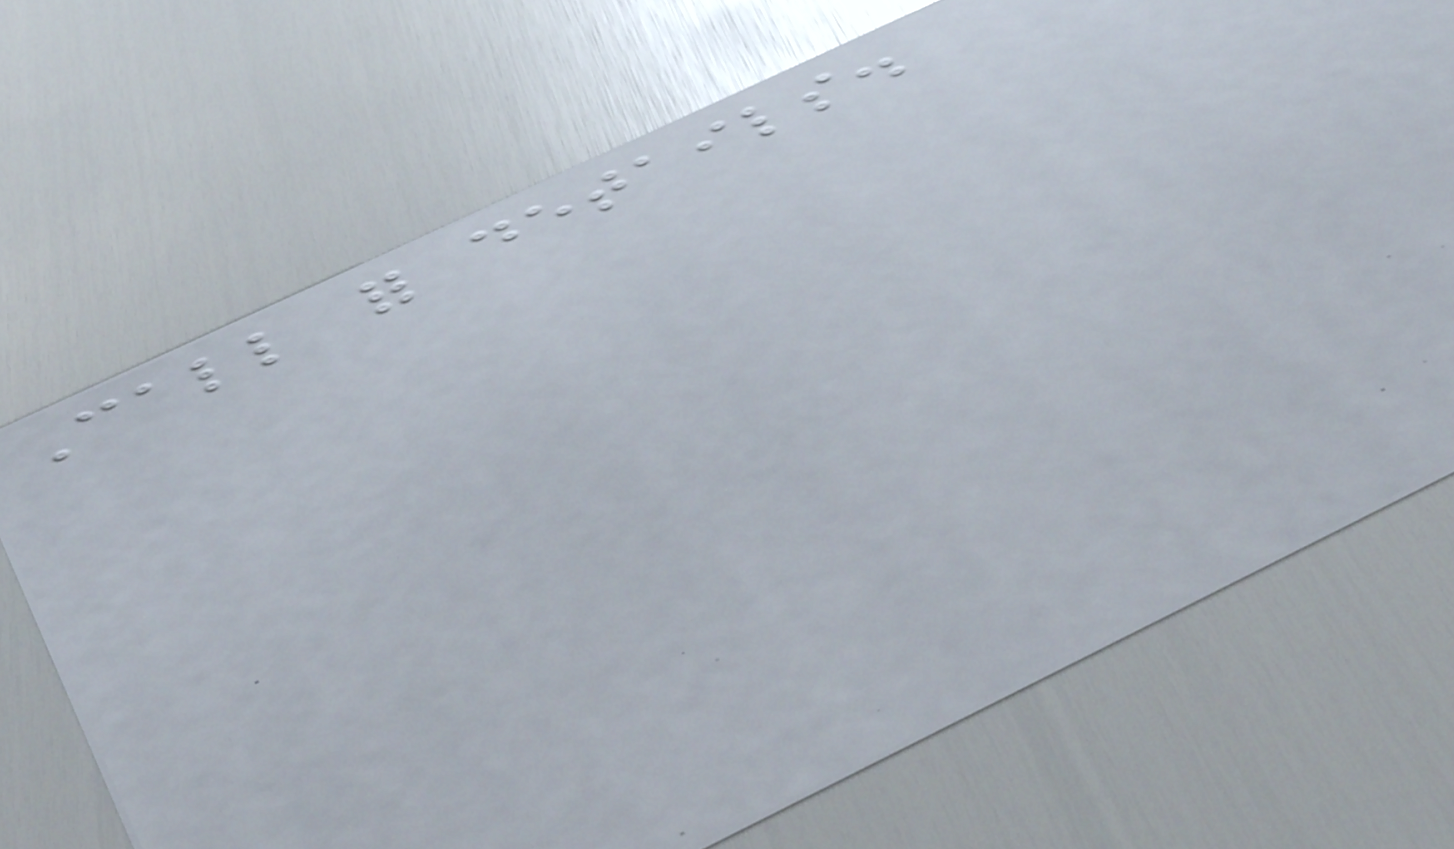Call for details.
